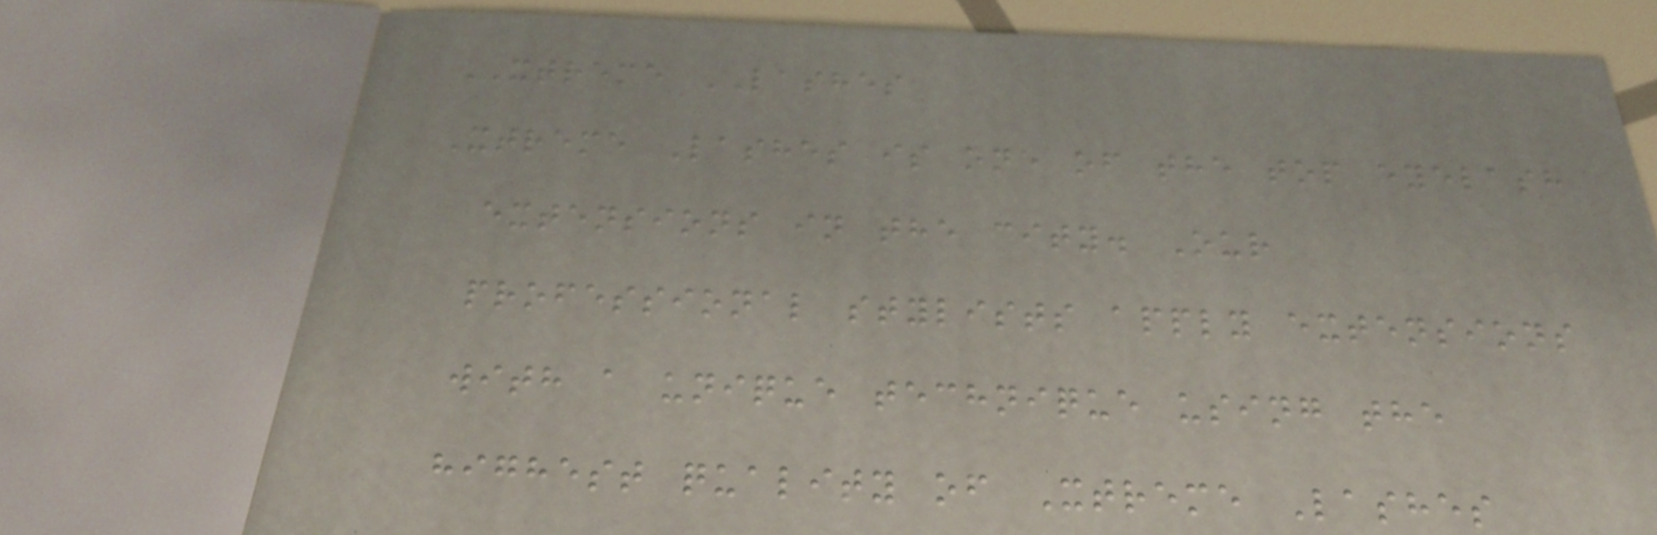XTREME LASHES
Xtreme Lashes is one of the top eyelash
extensions in the city. Our
professional stylists apply extensions
with a unique technique using the
highest quality of Xtreme Lashes
